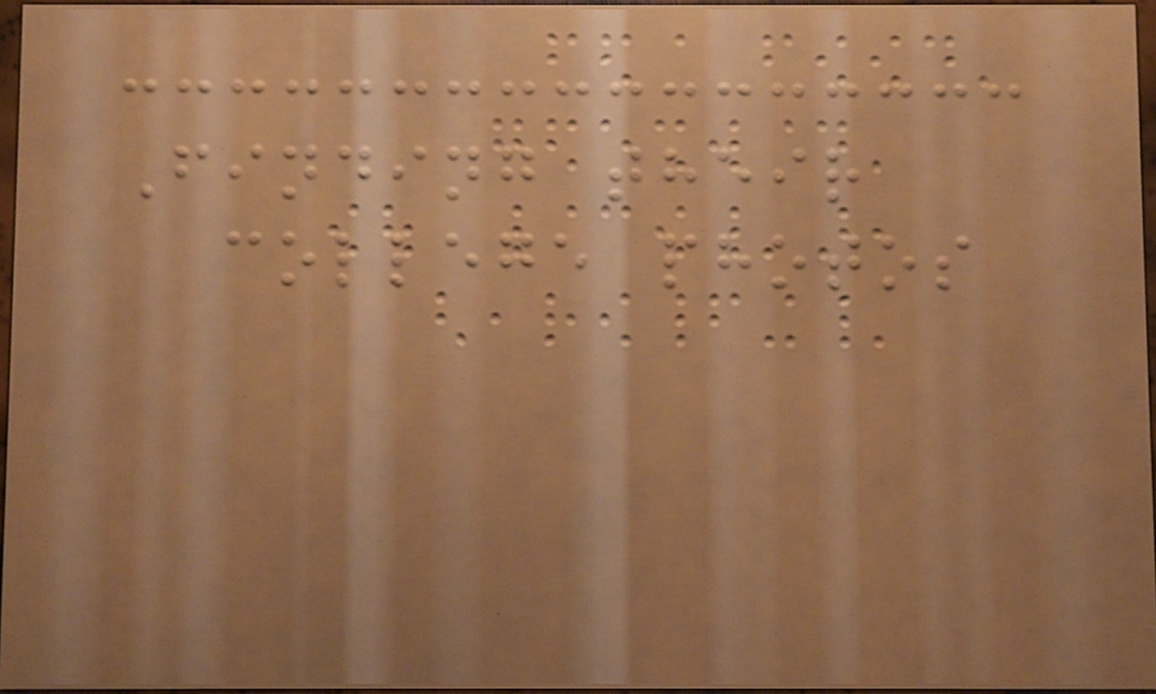Finding their
college photos
